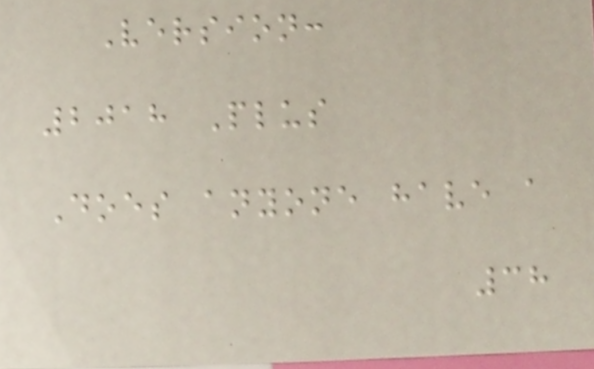Version:
2018 Plus
Does anyone have a
38
